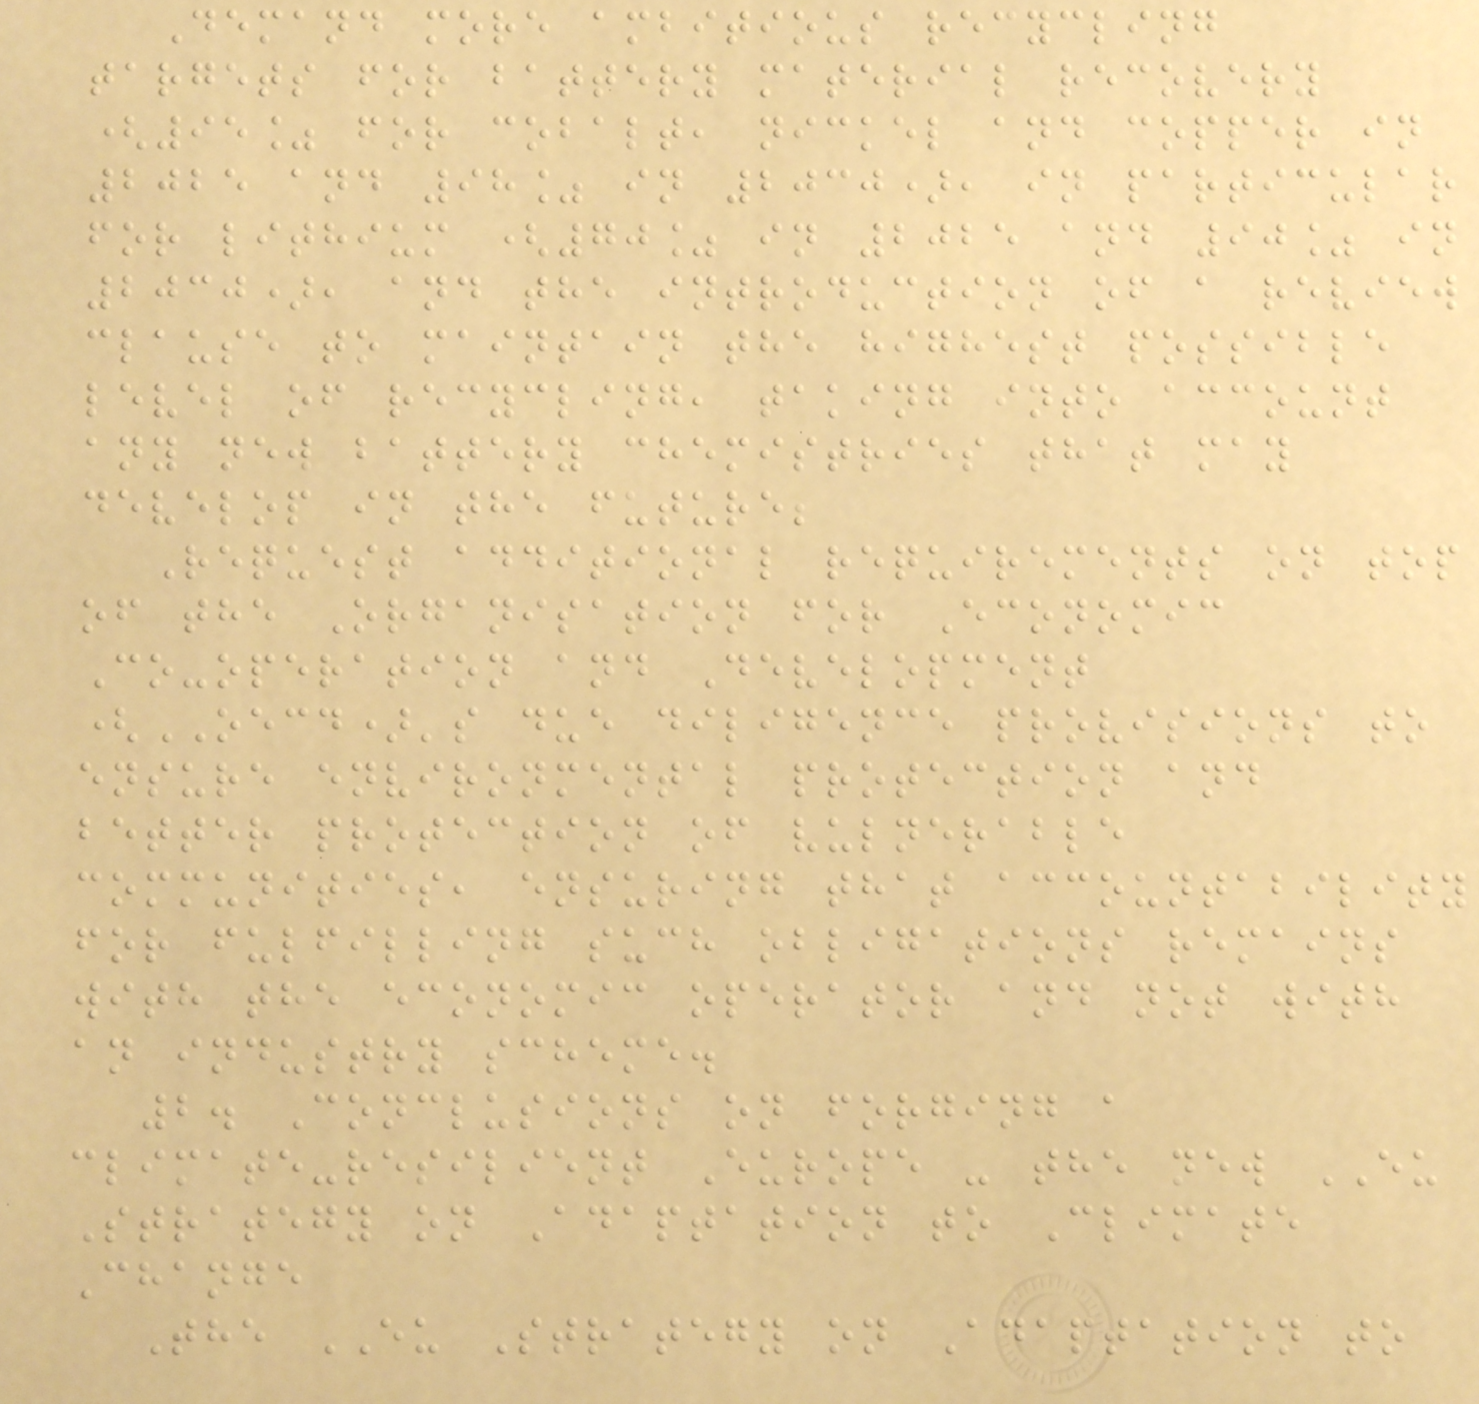Demand more ambitious recycling
targets for battery material recovery
(95% for cobalt, nickel and copper in
2025 and 98% in 2030), in particular
for lithium (70% in 2025 and 90% in
2030), and the introduction of a review
clause to maintain the highest possible
level of recycling, taking into account
any new battery chemistries that may
develop in the future;
Request additional requirements on top
of the Organisation for Economic
Co-operation and Development
(OECD)'s due diligence provisions to
ensure environmental protection and
better protection of vulnerable
communities, ensuring that accountability
for fulfilling such obligations remains
with the economic operator and not with
an industry scheme.
2. Conclusions on forging a
climate-resilient Europe - the new EU
Strategy on Adaptation to Climate
Change
The EU Strategy on Adaptation to
